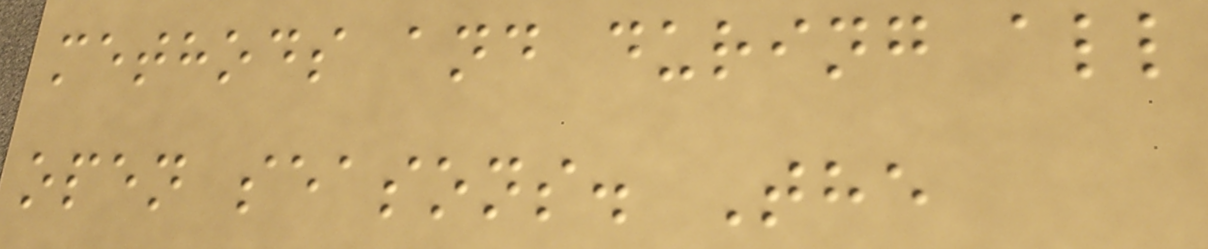methods and during all
open seasons. The
